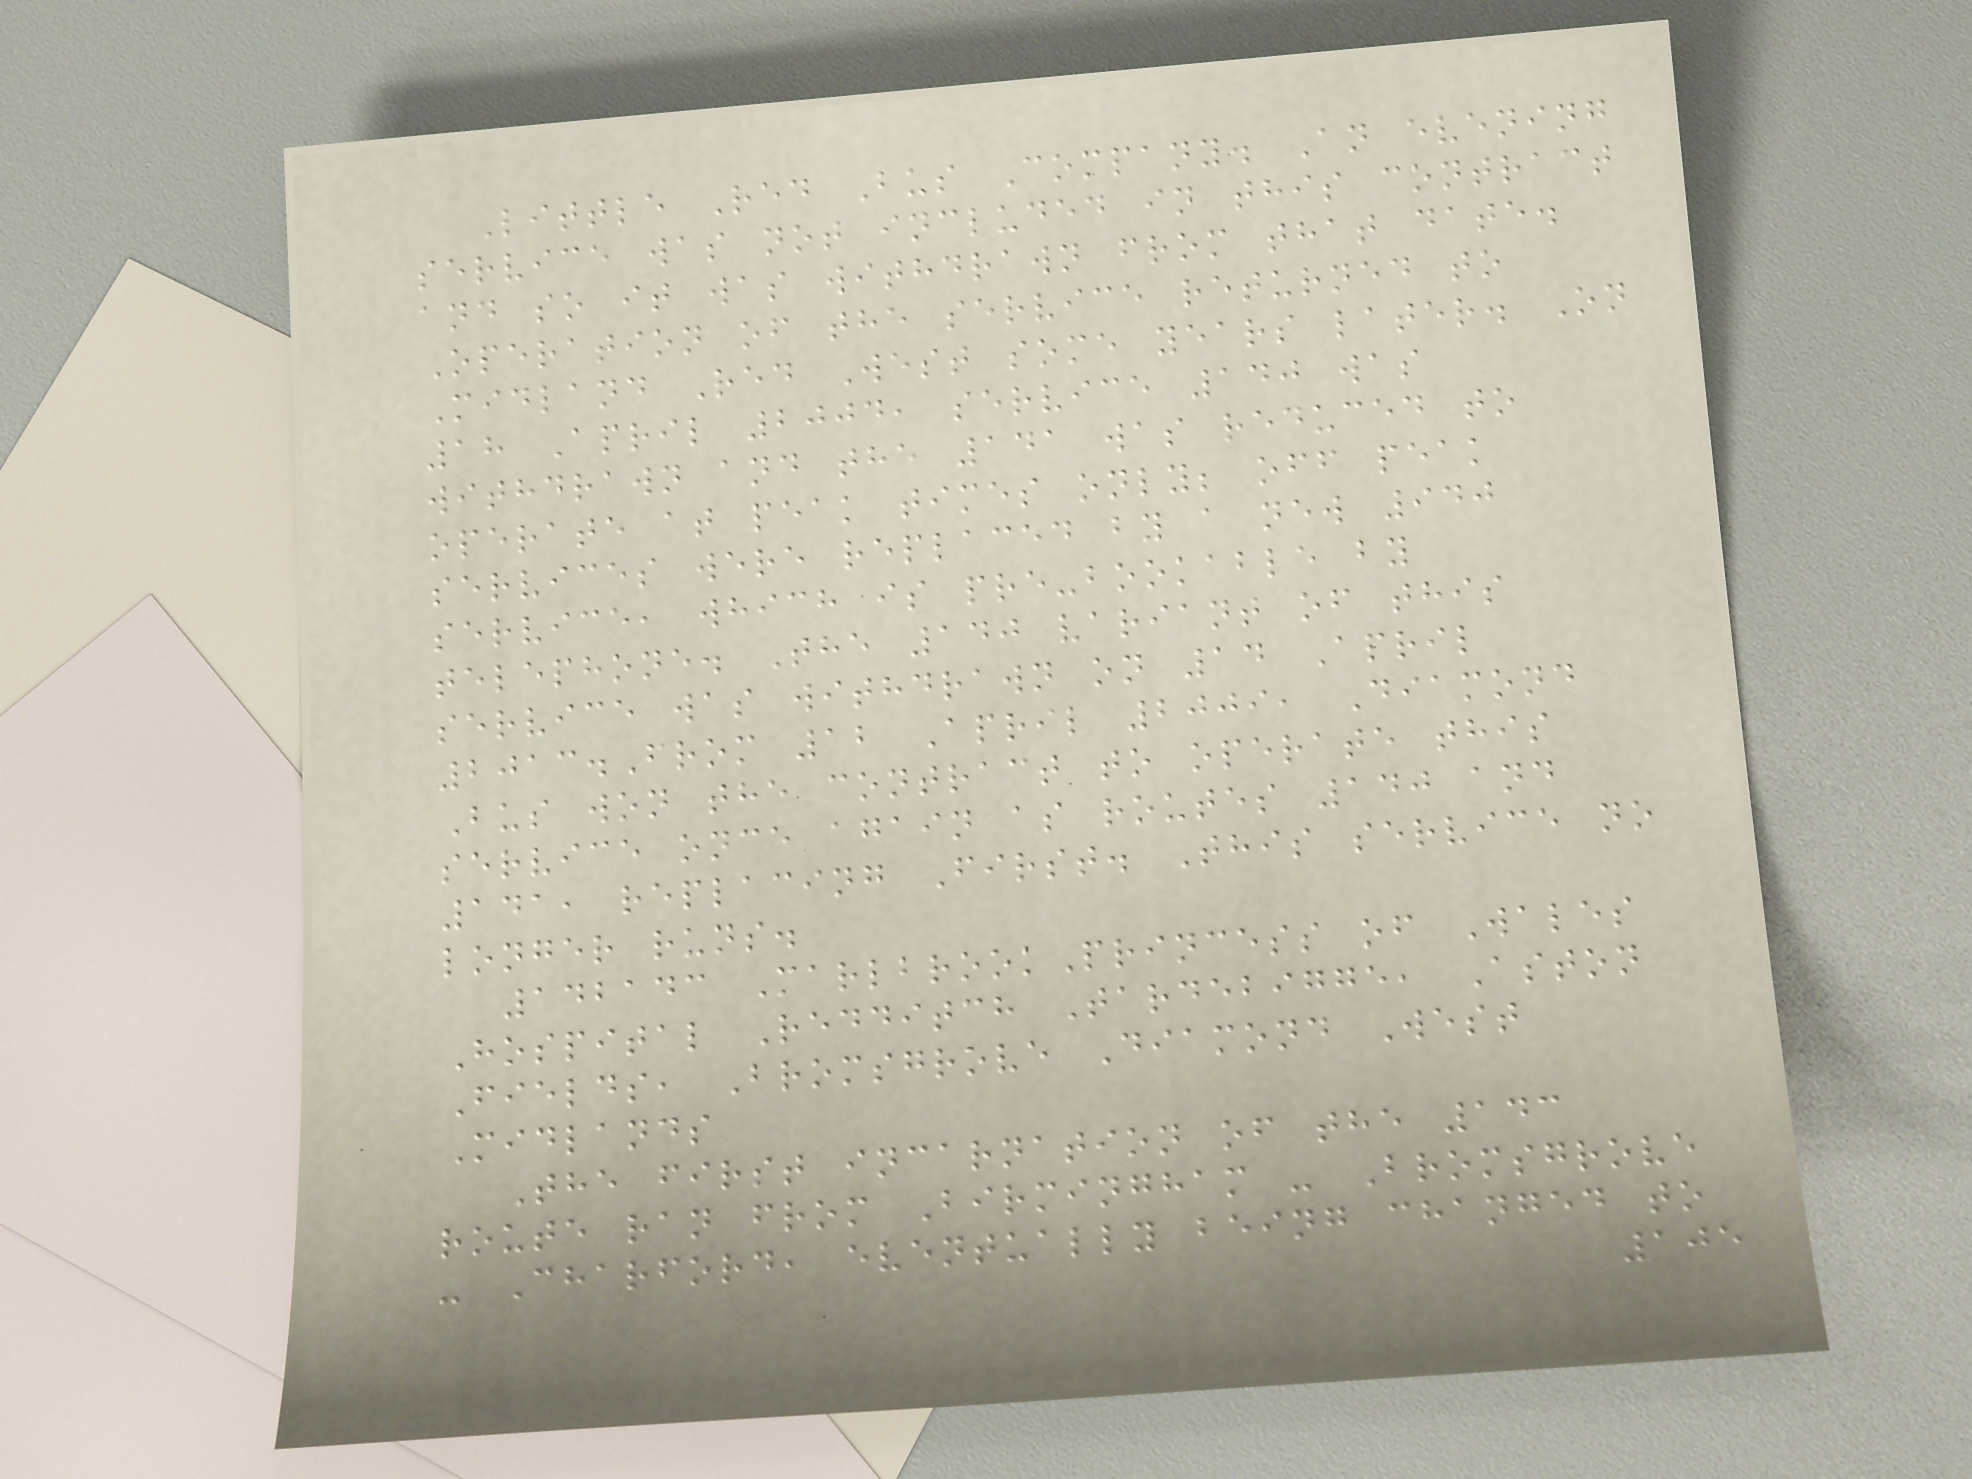Little Red Bus Company. An evening
service was not included in this contract
and so it was withdrawn from that date.
Operation of the service returned to
Midland Red West some years later. On
18 April 2004, service 140 was
withdrawn and the 141 was reduced to
operate at peak times only; off peak
services were replaced by a new 940
service, which is pre-bookable by
telephone. The 140 variant of this
service was withdrawn on 14 April
2013.From 12 April 2009, Diamond
Bus won the contract to operate this
service once again as routes 140 and
141, replacing First. This service no
longer runs.
142143 MarlbrookPrincess of Wales
Hospital Redditch Tardebigge, Aston
Fields, Bromsgrove Diamond West
Midlands
The first incarnation of the 143
route ran from Birmingham - Bromsgrove
- Charford, eventually being changed to
105
